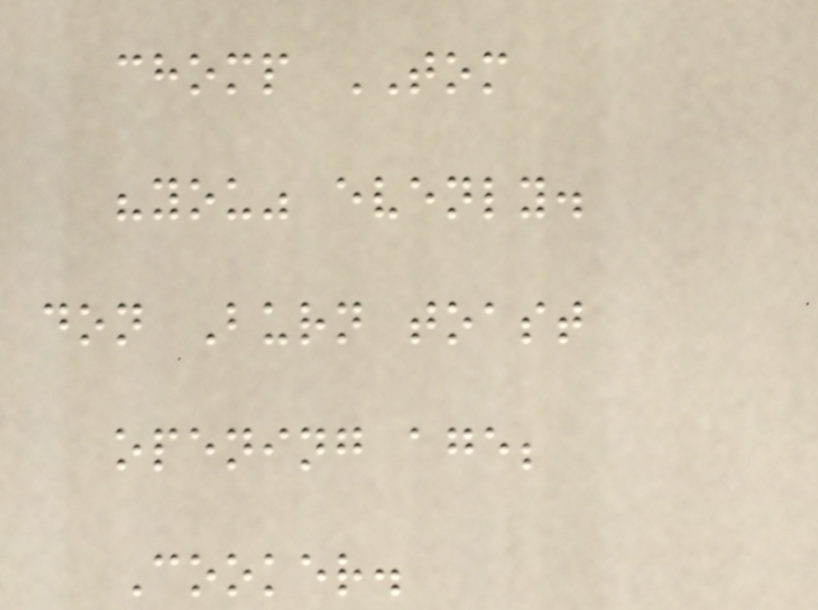chomp TOM
"you" evenly.
don Burn toast
opening age;
Cooker.
